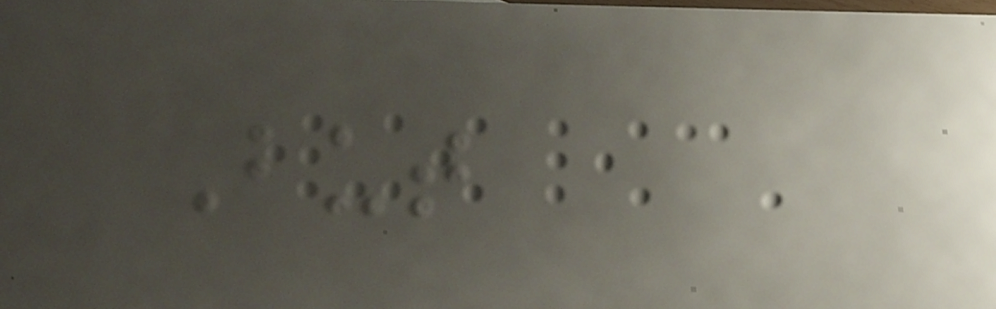But
